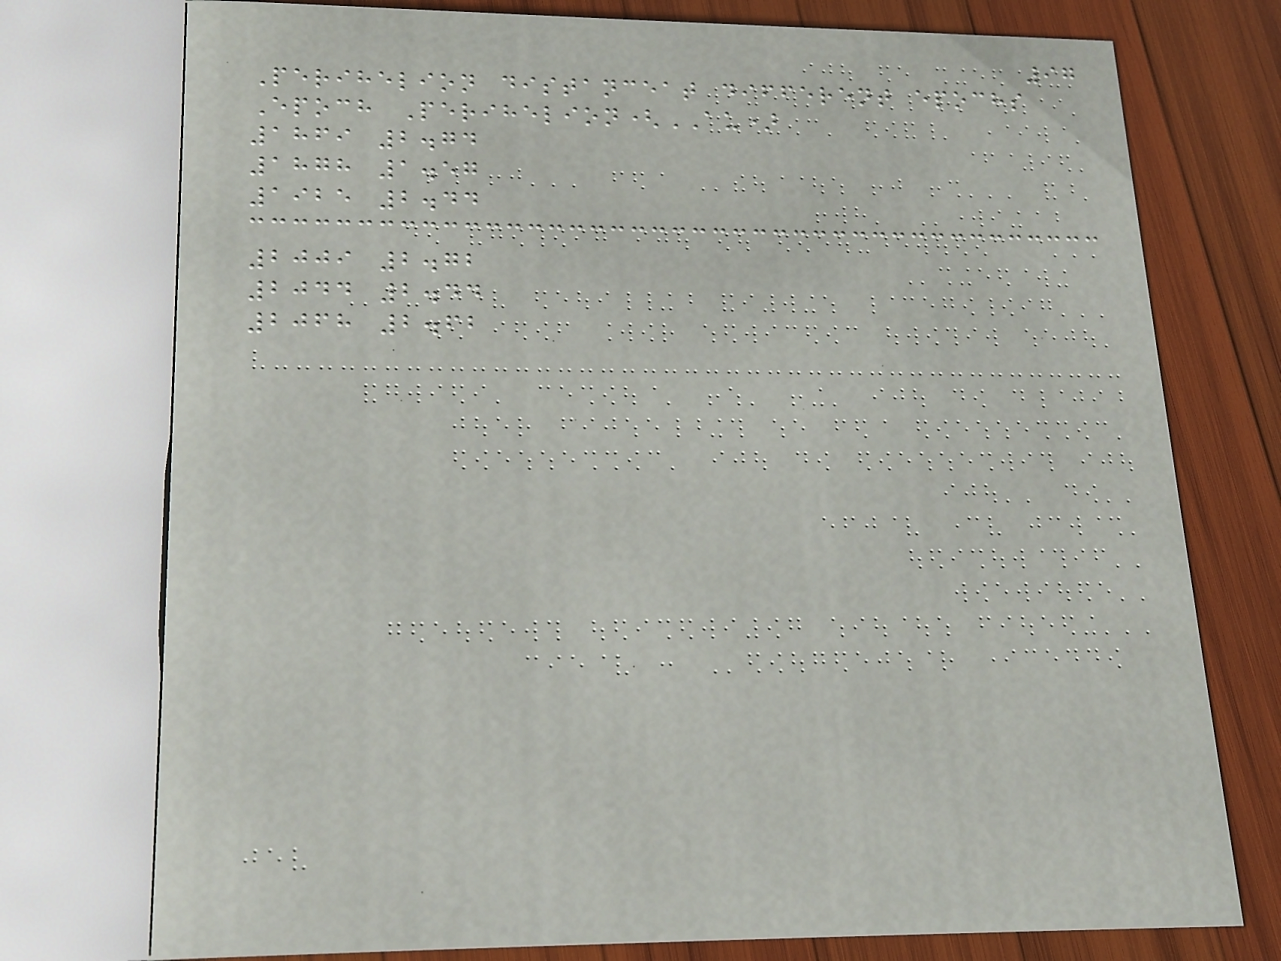97
Perihelion distanceat different epochs
Epoch Perihelion(AU)
1869 2.74
1878 1.57
1925 2.44
2009 2.72
2044 2.44
2068 2.62
